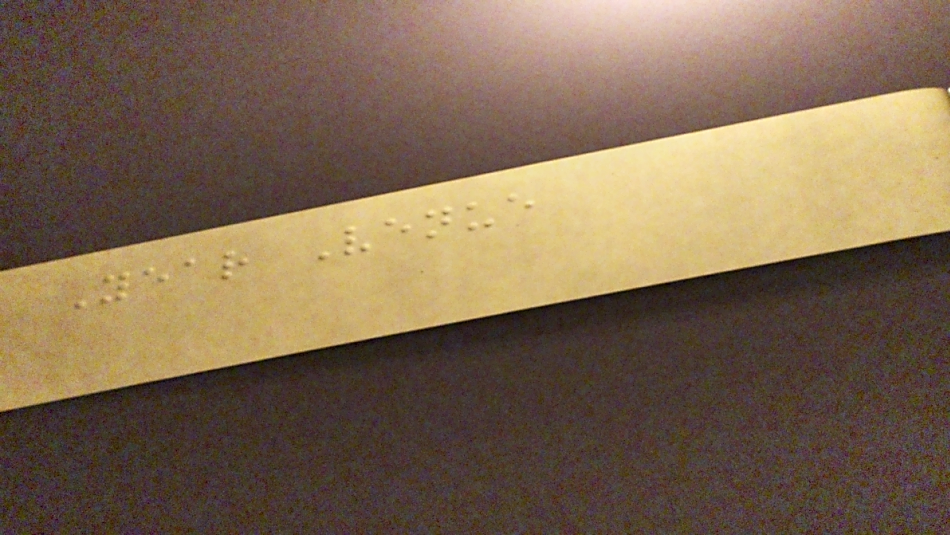Year Venue
